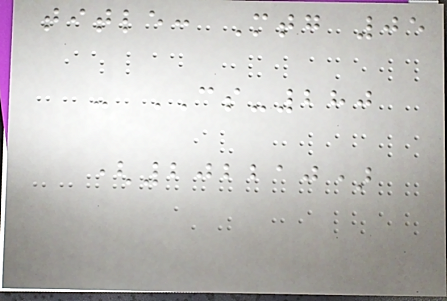title: Mtg 05
- CS-280
(202210)
